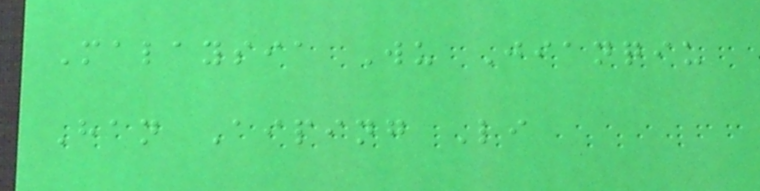Malaysia Wu Jianqiu
Han Aiping Li
